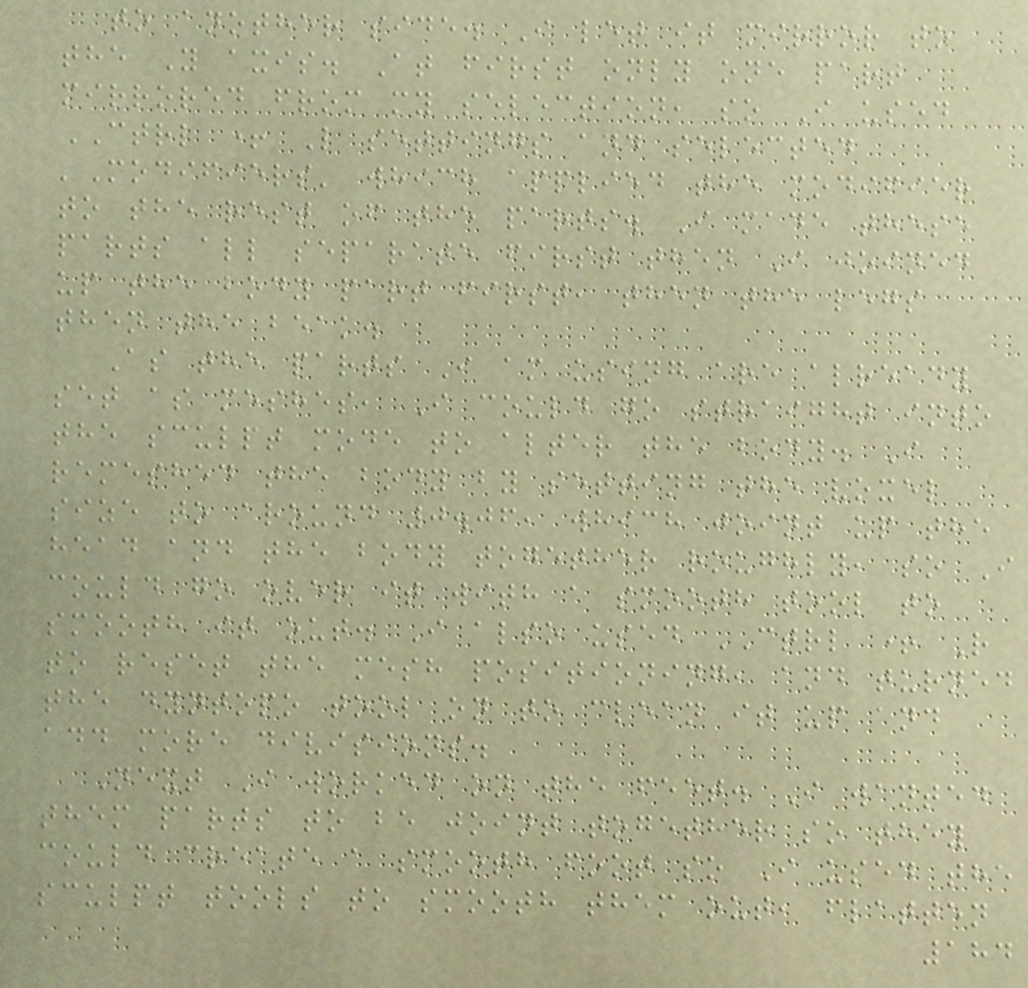to another side. I let it mirror to
the Y axis. At first only one part
mirrored from my selection, so I used
CTRL + L settings and selected
'Modifiers' which applied the modifier
to the rest of the parts. I made these
parts all separate first then I joined
up the body part first, then the legs
then the beak.
As the parts I am using are already
set as meshes, I could go straight into
the sculpt mode to alter the body. I
remeshed the body by setting the voxel
size to around 0.06, which joint up the
head and the body together roughly, so I
could go over it with a smooth tool to
smooth it out. I also used CTRL + R
to reset the mesh positioning, and turned
the dyntopo tool on to clean it up and
add more divisions.
Next I worked on the feet. I wanted
them parts to be joint together so they
could create a smooth foot so I used the
sculpt tools to smooth them out, flatten
184
